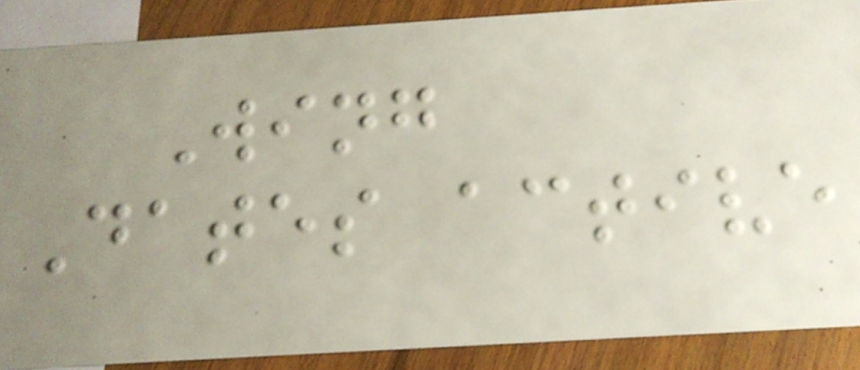Wing
Dates active
